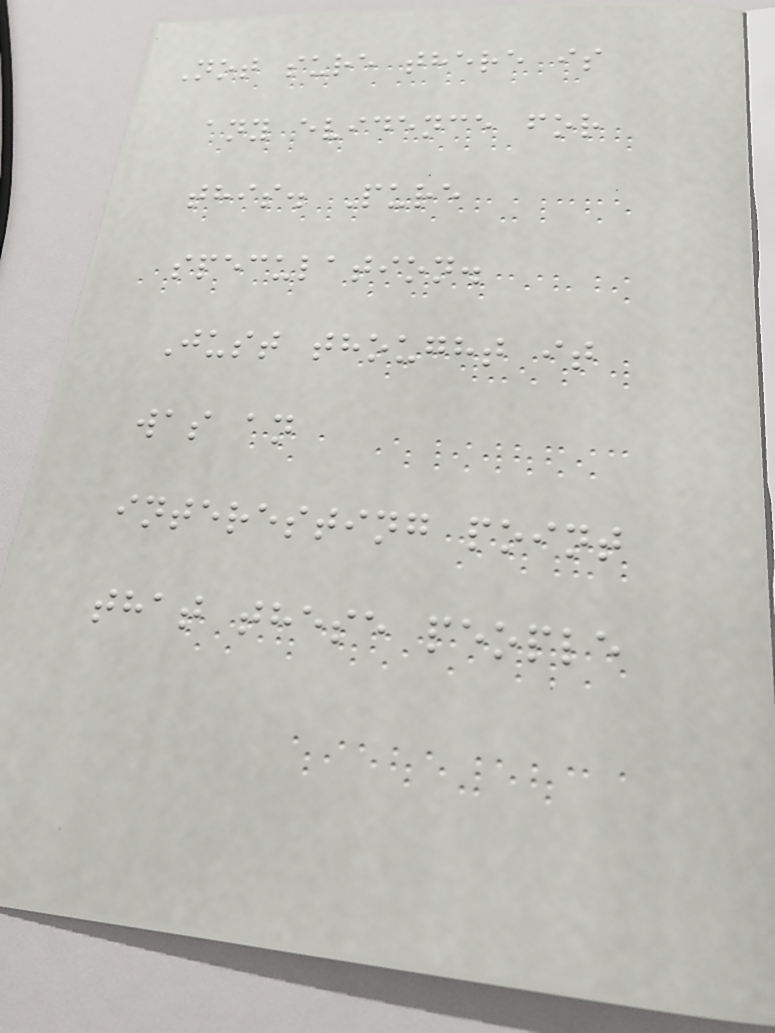Not sure there is
any evidence for
this. Pure
speculation.
Just thought it
was an
interesting point
that these people
